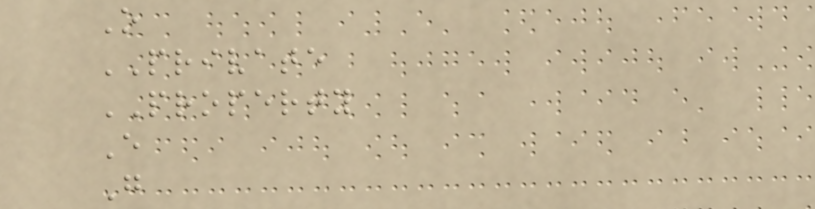O
PRIVATE
PROPERTY
E
G
